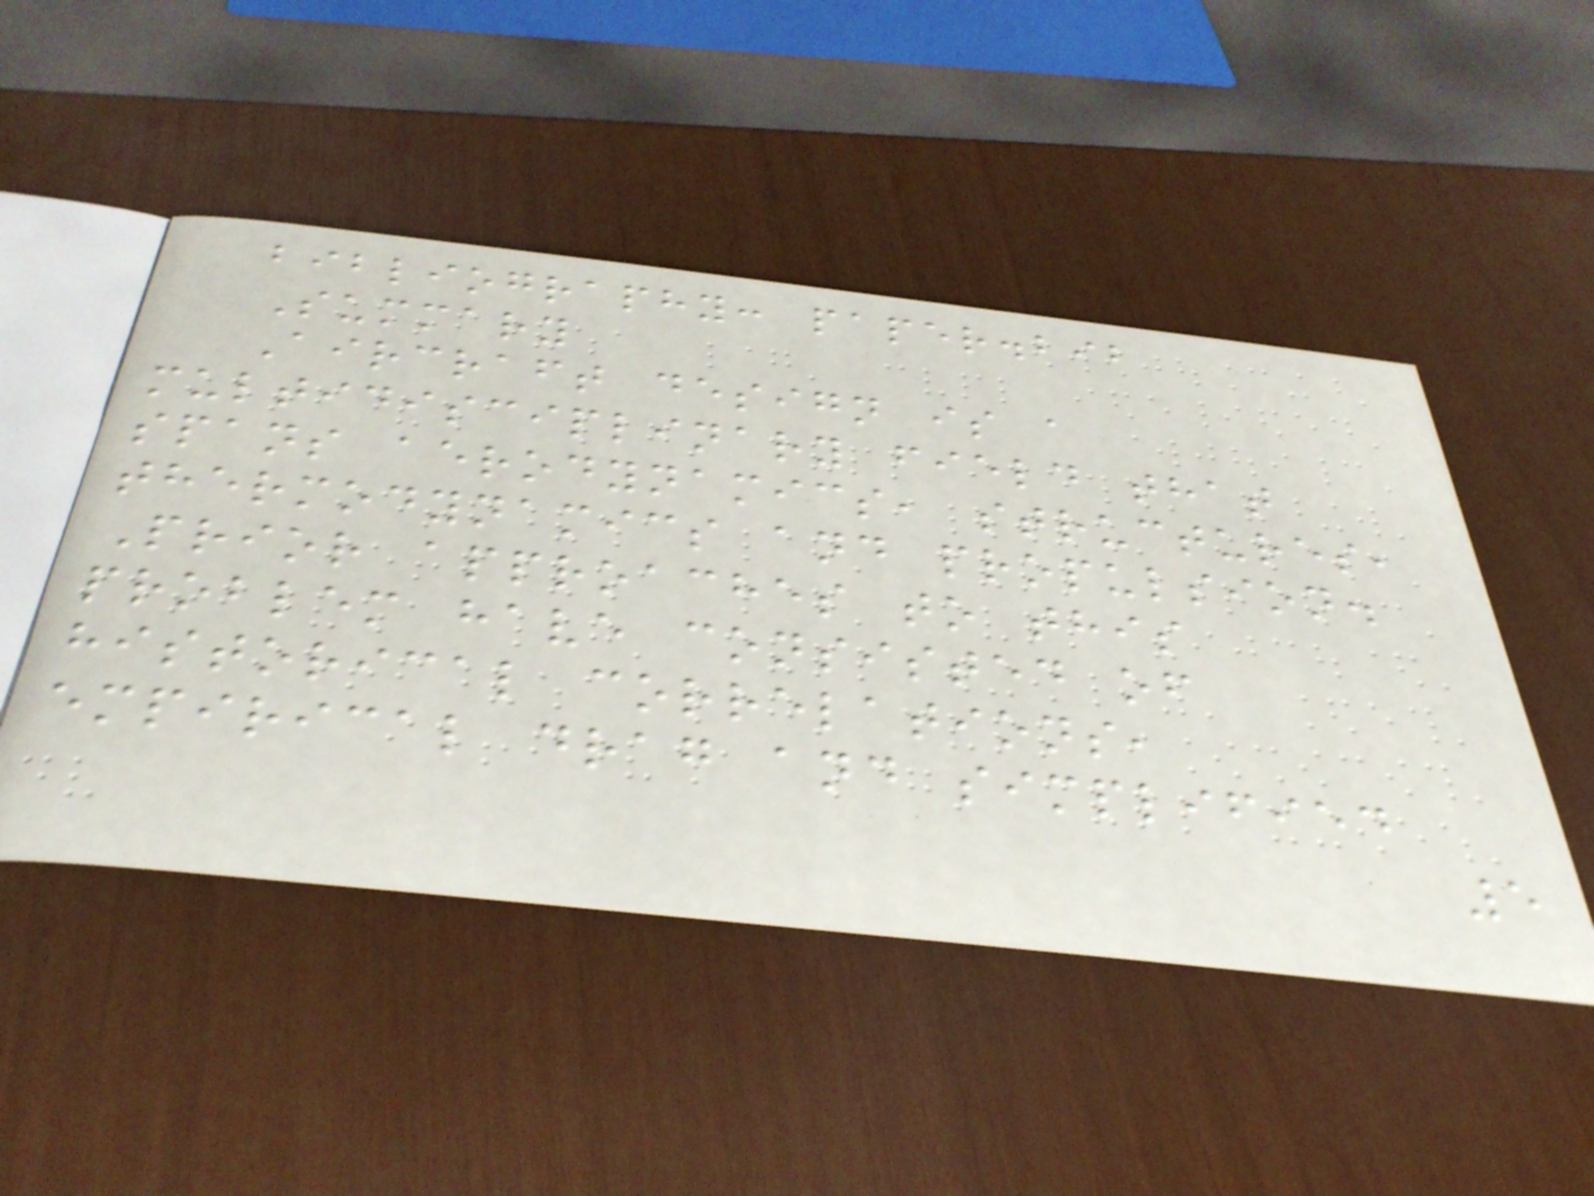bibliography: paper.bib
Summary
Aircraft design is a
multidisciplinary field that
spans aerodynamics, structures,
thermodynamics and propulsion.
Prior approaches to this
problem have consisted of
historical correlations,
empirical drag and simplified
5
